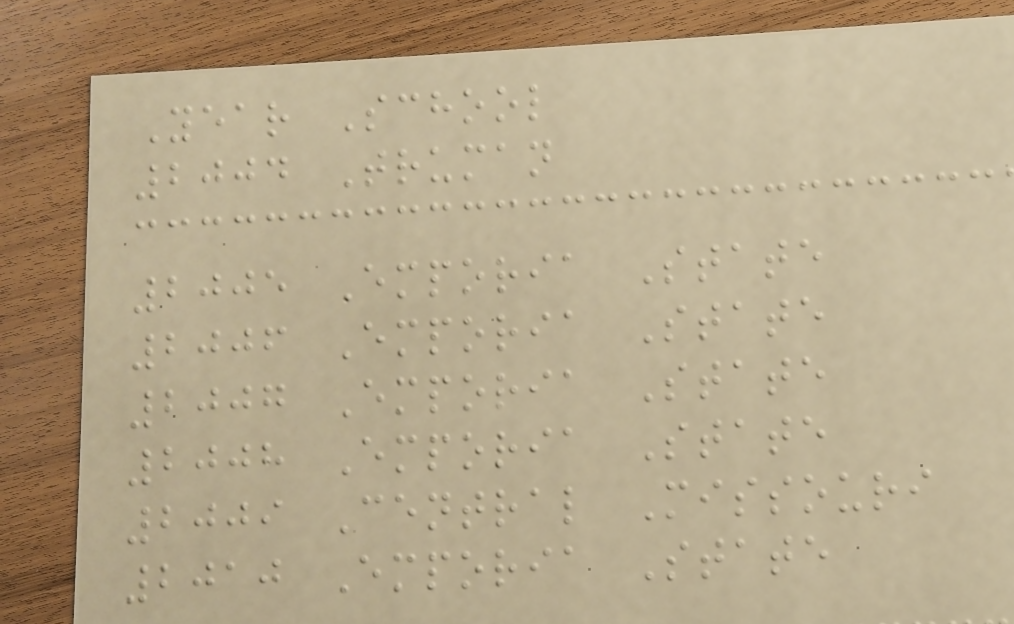Year School
2004 Truman
2005 Emporia State
2006 Emporia State
2007 Emporia State
2008 Emporia State
2009 Central Missouri
2010 Emporia State
